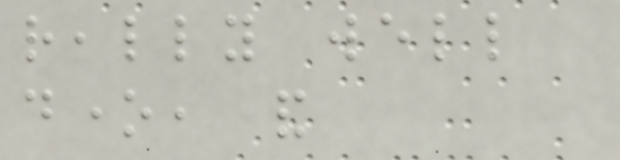really well
done, and
